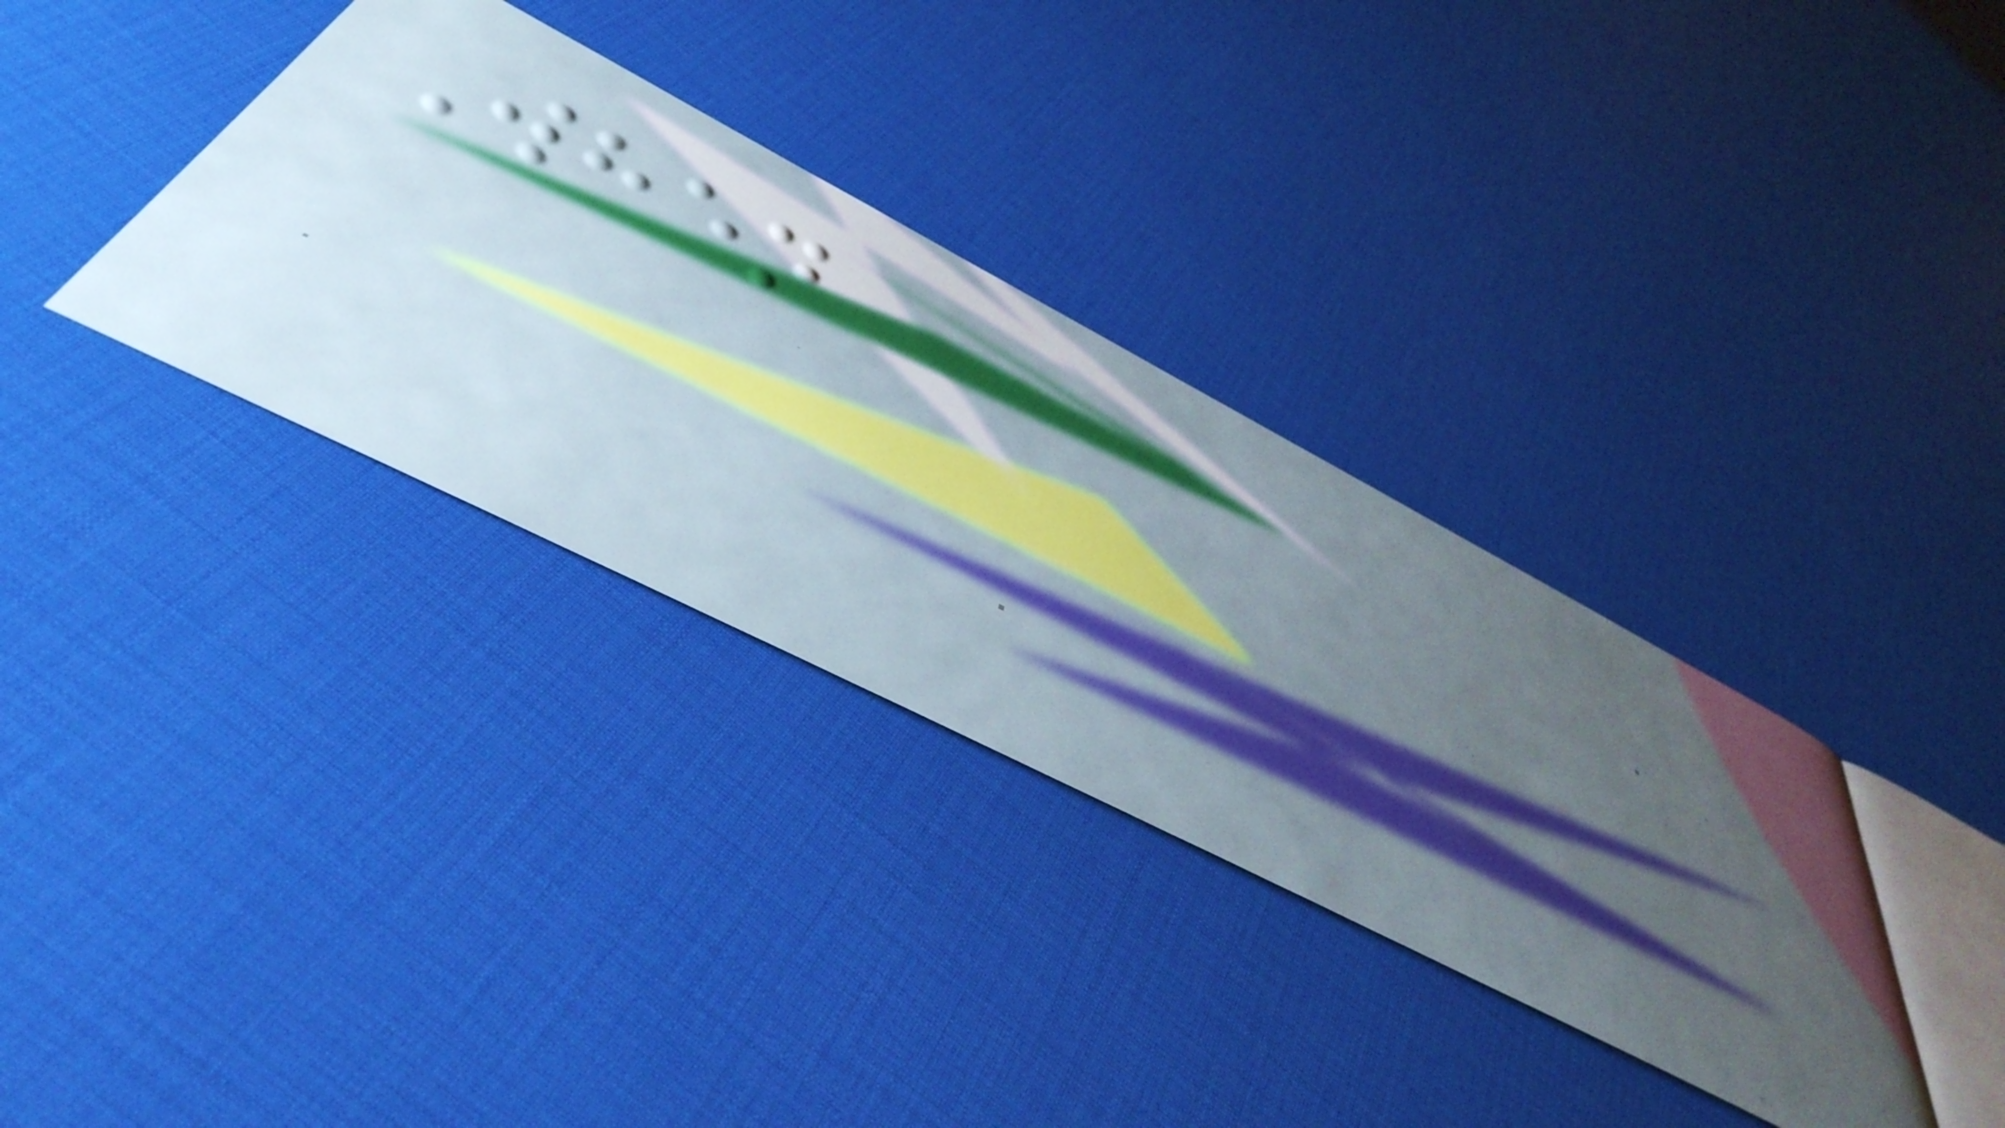When
